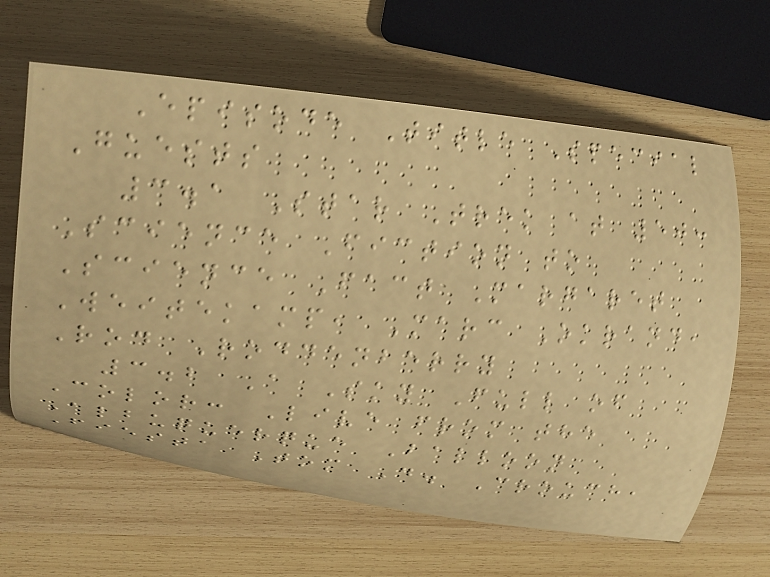Episode Title Special
Guests
3.1 Star Trek at 50:
Science Fiction to
Science Fact Margaret
Weitekamp, Marc Okrand,
Rod Roddenberry
3.2 A Sky Full of
Color: Live from the
Albuquerque Balloon
Fiesta Tom D. Crouch,
